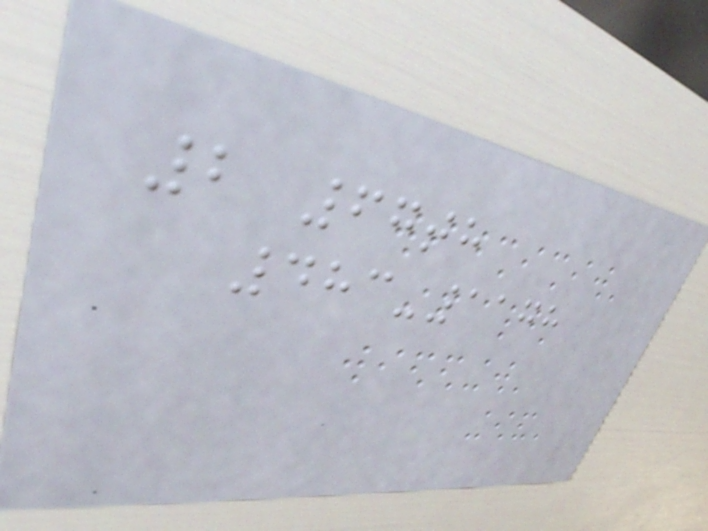2 67th
483-1178
